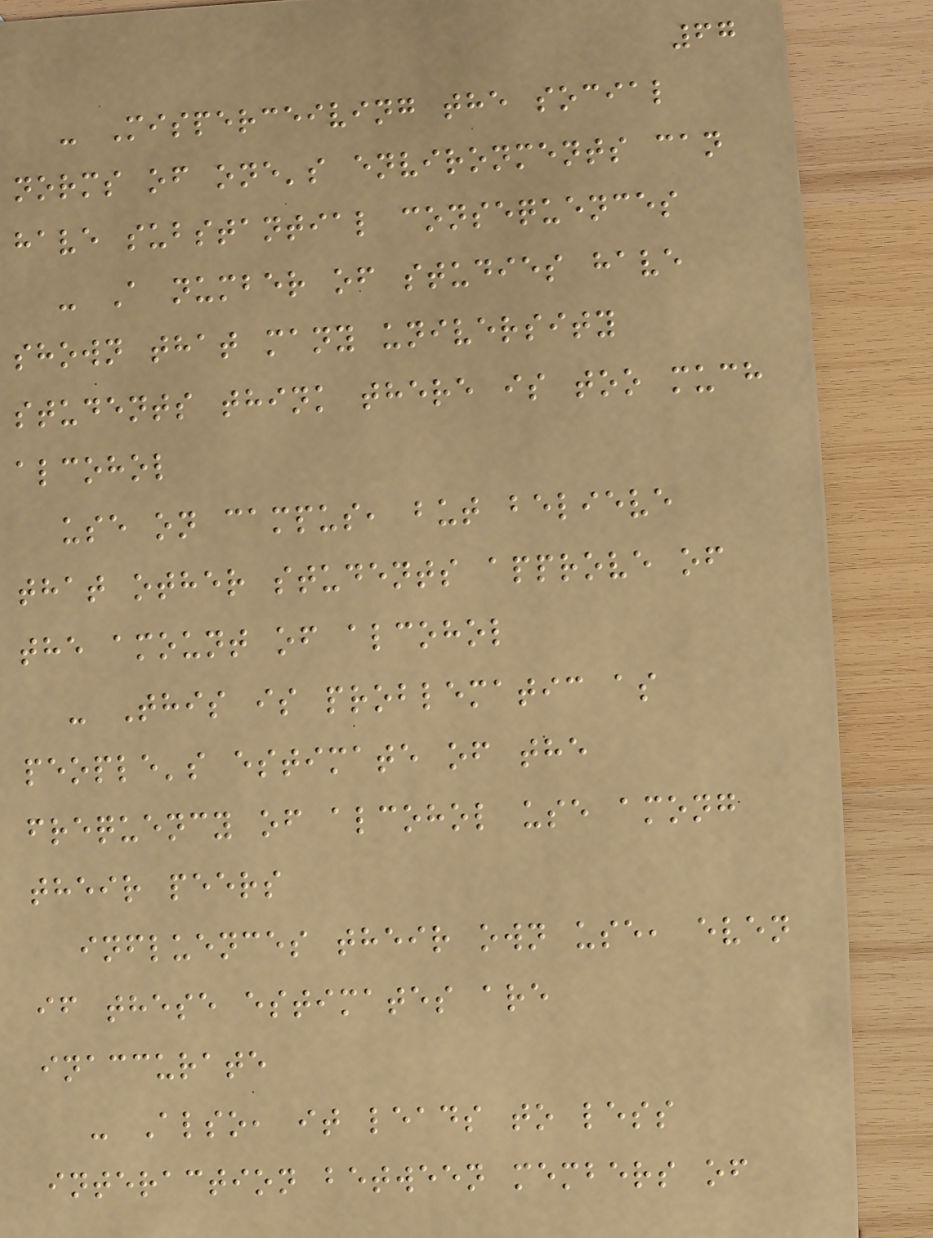67
- Misperceiving the social
norms of one's environments can
have substantial consequences
- A number of studies have
shown that many university
students think there is too much
alcohol
use on campus, but believe
that other students approve of
the amount of alcohol
- This is problematic as
people's estimate of the
frequency of alcohol use among
their peers
influences their own use, even
if these estimates are
inaccurate
- Also, it leads to less
interaction between members of
